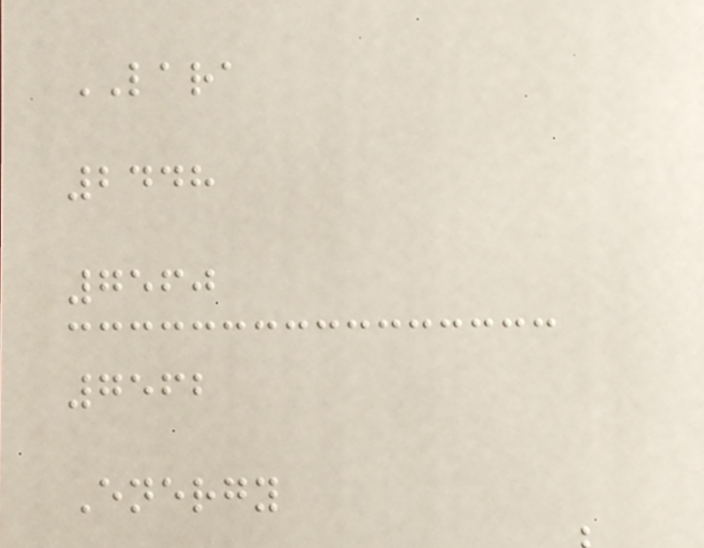LARA
2448
7560
7562
Energy
